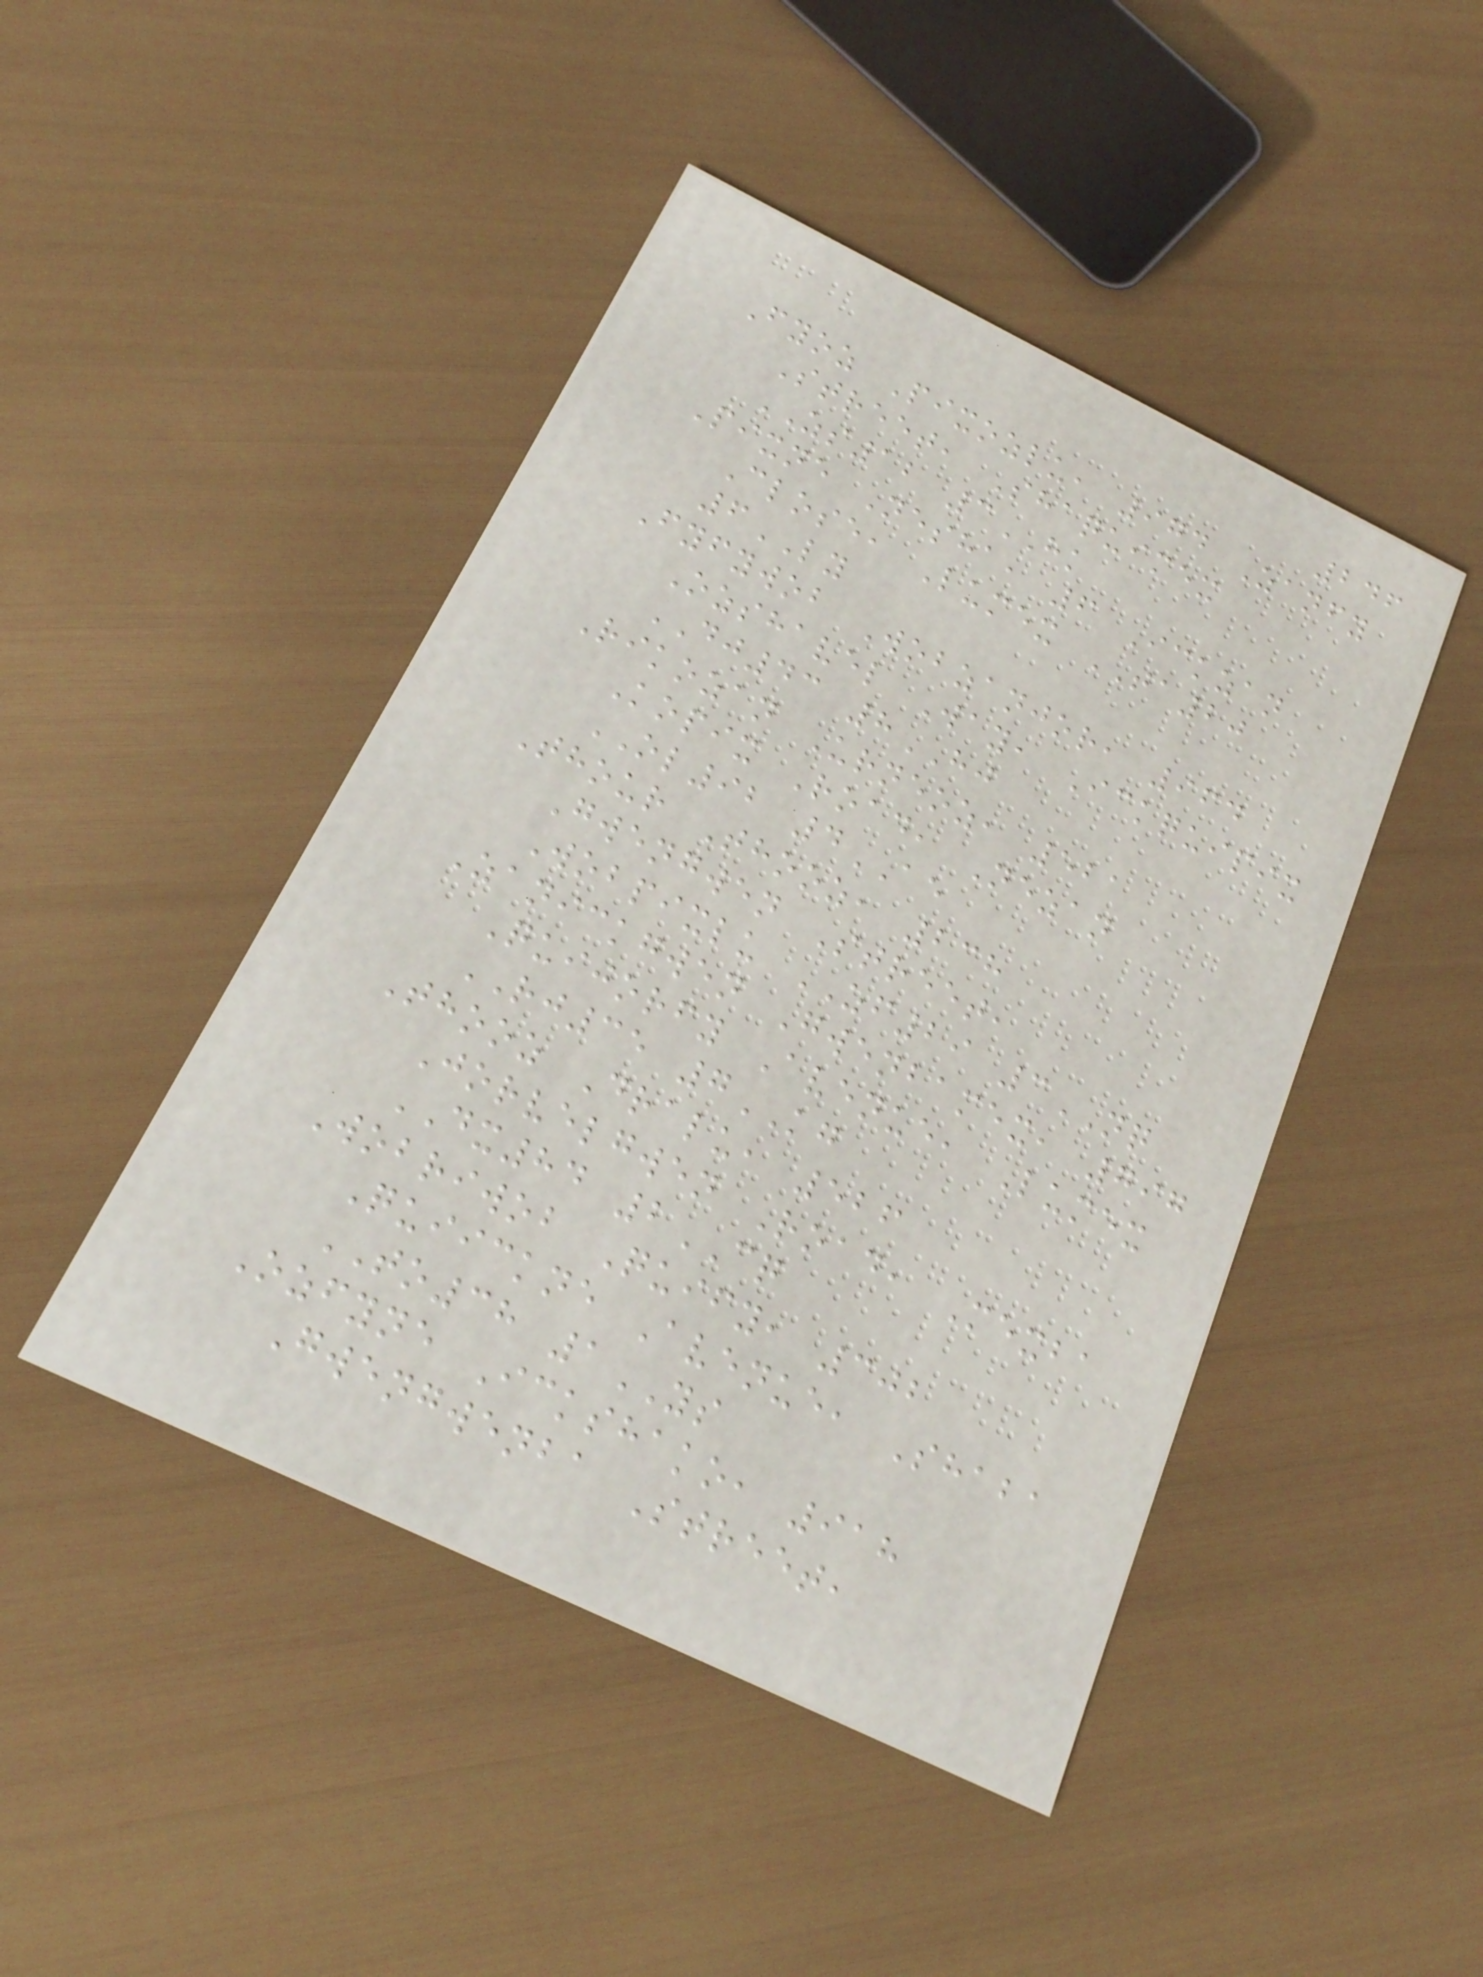246
Fyoz Pixozlu, 974 Zanfy
Street, Shaquimex
ZS12 3HK
Pixne Nesha, 6 Ickzan
Close, Lumex TA20
6LY
Fyfywob Wobzanjor, 964
Ozshavel Way, Ickquipix
DJ43 8HJ
Rikozan Urneoz, 521
Kopix Road, Nezan
OL92 4AE
Thour Thooz, 238
Gwengwen Street,
Wobpixlu ZF29 3NQ
Zanickgwen Gwenbamex, 797
Quijorfy Avenue, Lumex
RJ35 7KG
Thooz Dralu, 526
Jorvelgwen Road, Mexba
DX84 2CQ
Wobriwob Quify, 302
Quiickne Avenue, Shaba
TO38 1YS
Ozfyne Ickshako, 918
Gwengwenba Street,
